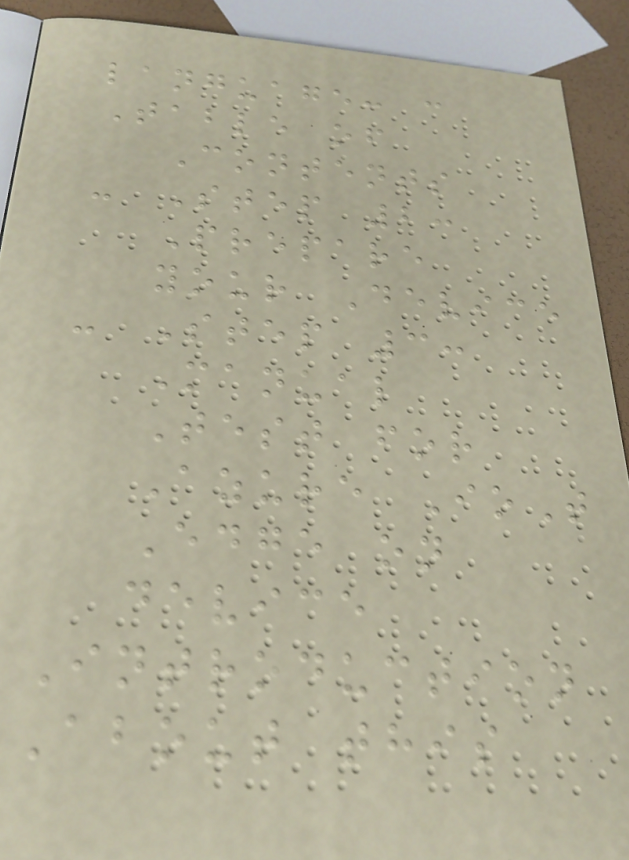language: c
Table of
Contents
- Step 2:
Prepare
your Device
- Step 3:
Manual
Test for
Azure IoT
Edge on
device
Introduction
About this
